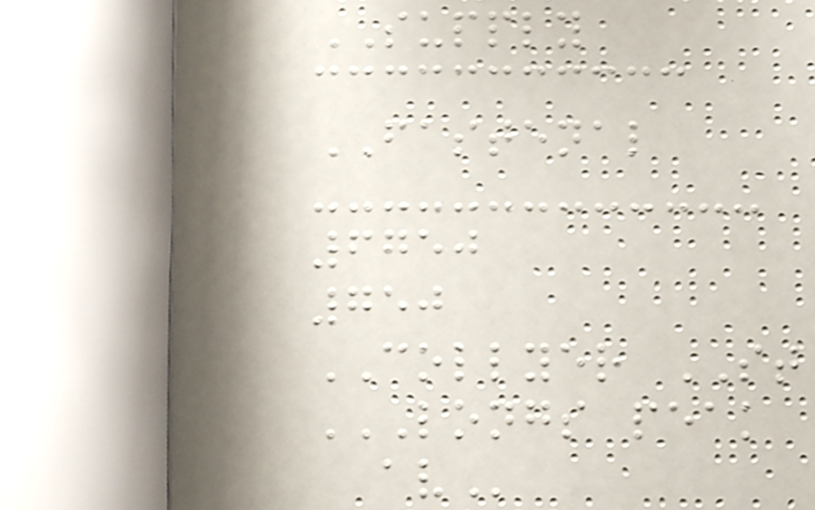SUPPLY
FASTENAL
6750
750
COLLYER ST
LONGS PEAK
AV
